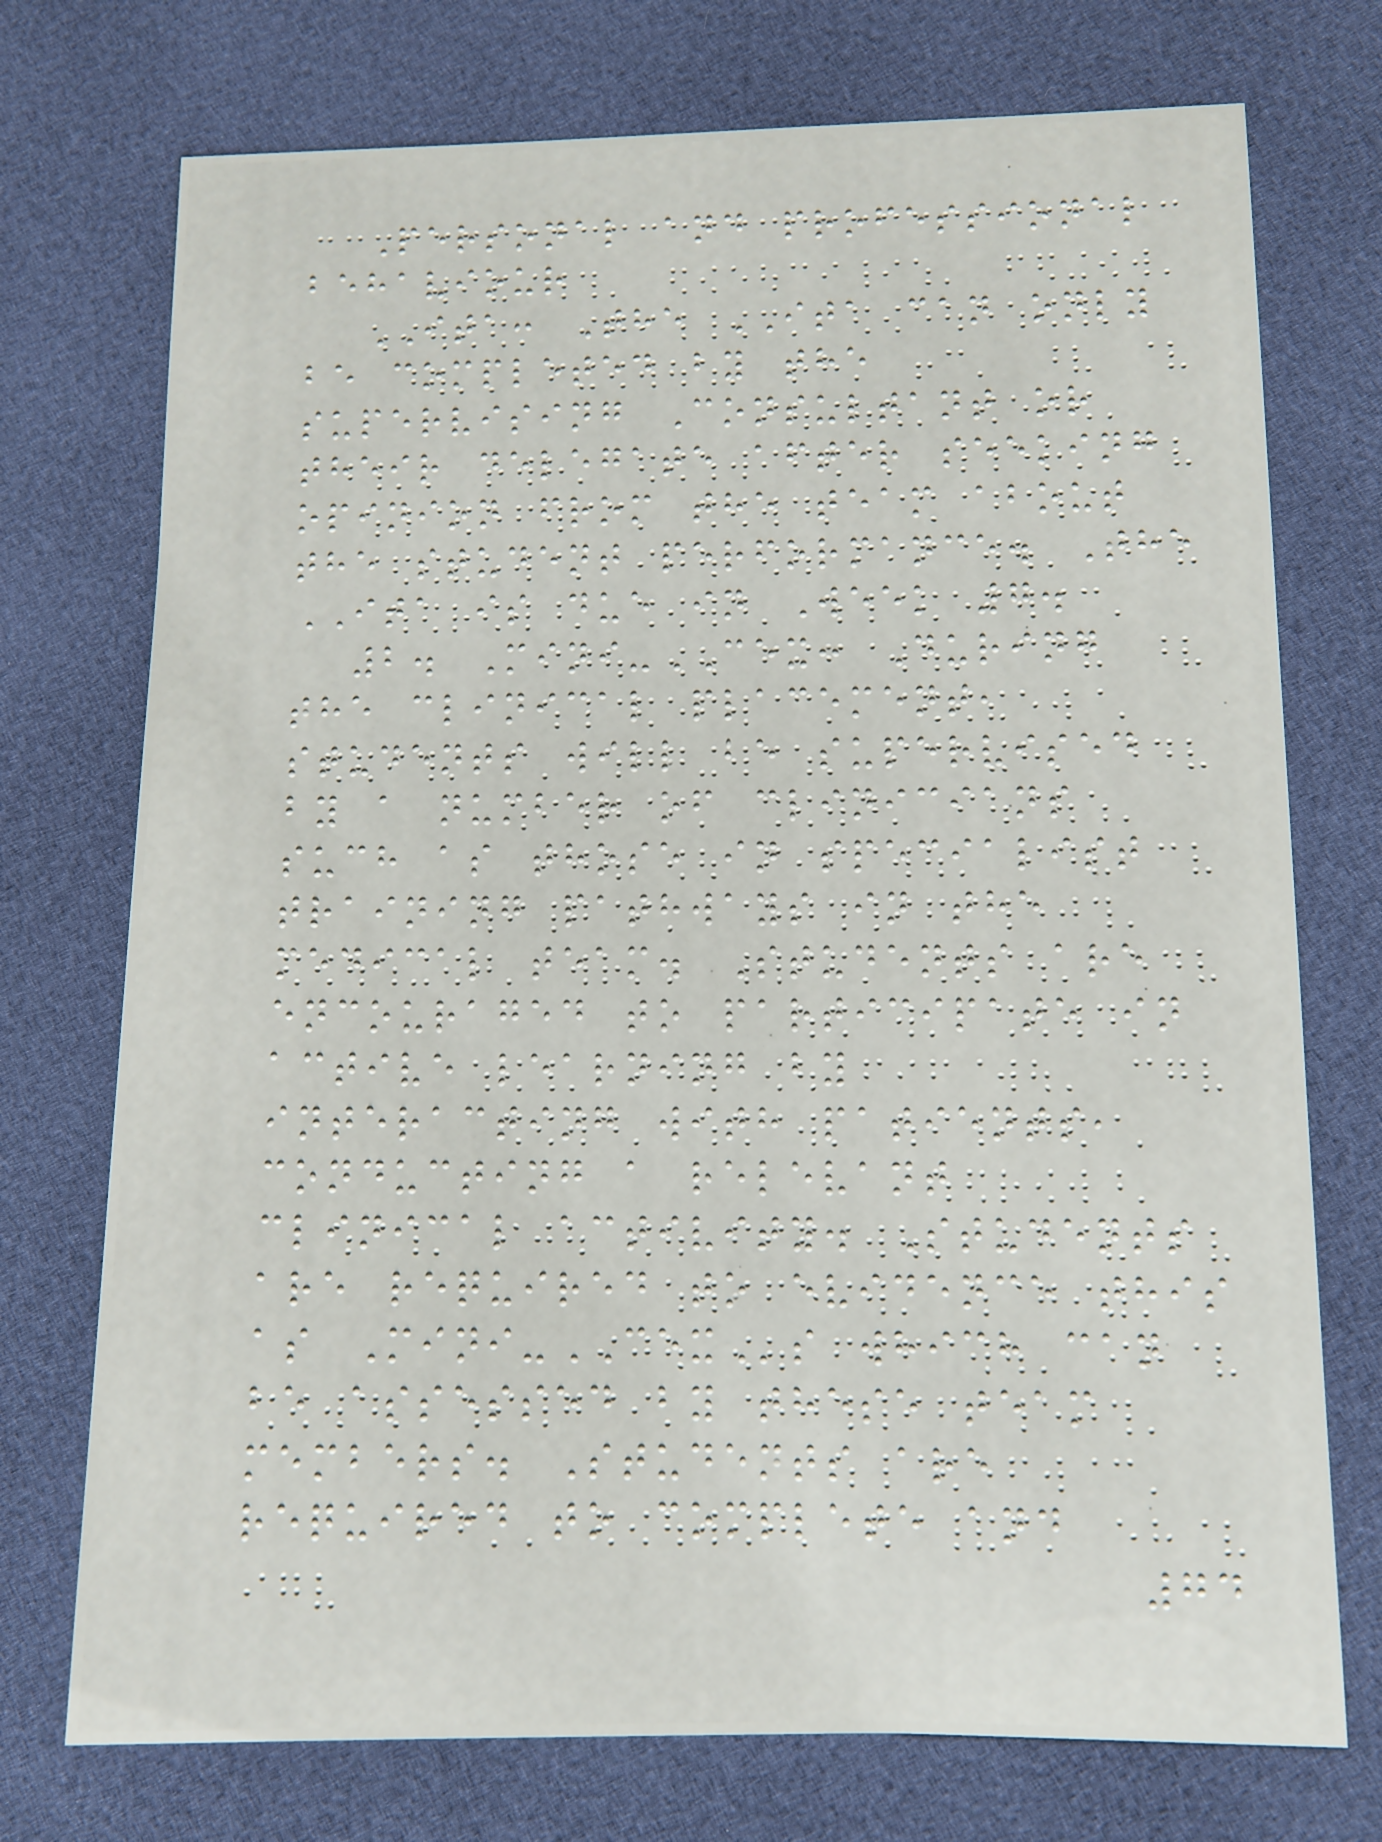Personal and professional
behaviour
ITA: The ITA can only
be completed by the
supervising Consultant or
their delegate after seeking
opinion from the team about
the student performance. The
ITA is due in Week 7.
2. Mini-CEX: During
the clinical placement,
students will be supervised
by a number of clinicians
such as those in specialist
training pathways in the
medical team. Students are
encouraged to participate in
active learning by
interacting with patients,
conducting a relevant
clinical activity. Students
are required to evidence this
as Mini-CEXs which can
be assessed by these team
members. Students are
required to complete and
74
